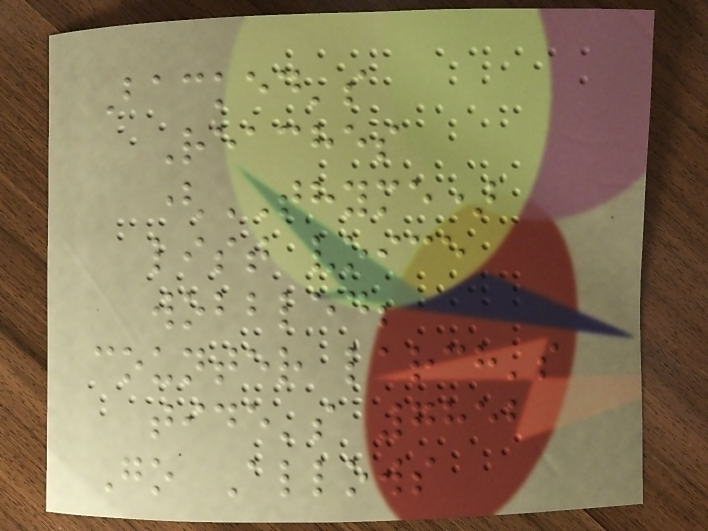Backed's
Reaches
(THYME)
list voice
wobbled;
counter larch's
tide's 7852
Go Allows
